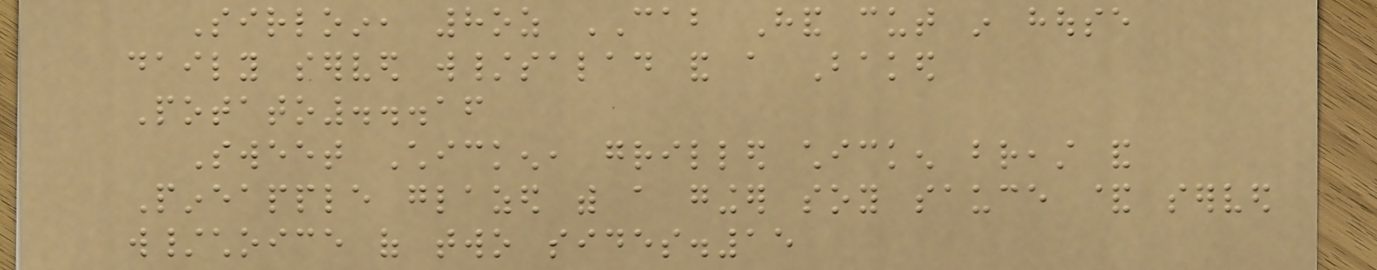Sirloin, 8oz CAB Hand cut in house
daily served w/salad and a Baked
Potato...16
Sweet Chicken, grilled chicken breast and
Pineapple glazed with a ginger soy sauce & served
w/choice of two sides.15
